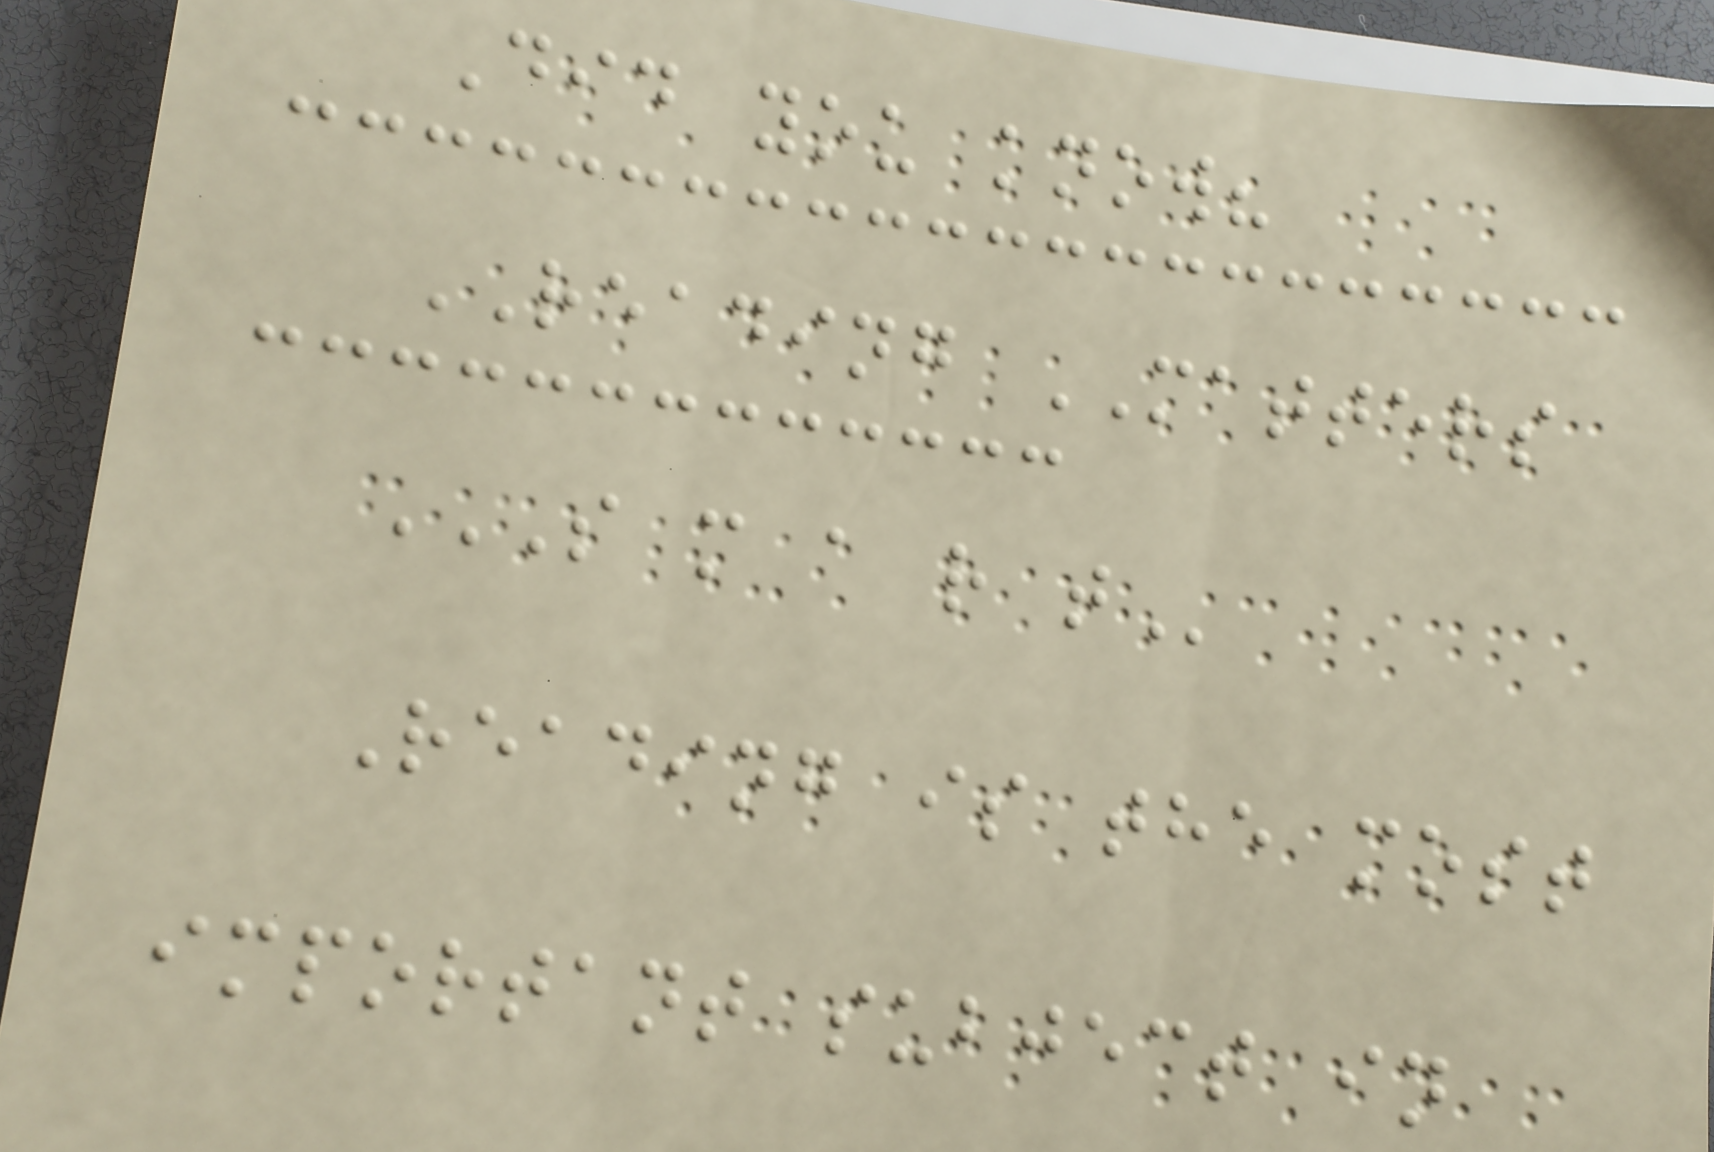Did you know?
READING MATTERS
S M A R T
Reading is the most
important subject in
